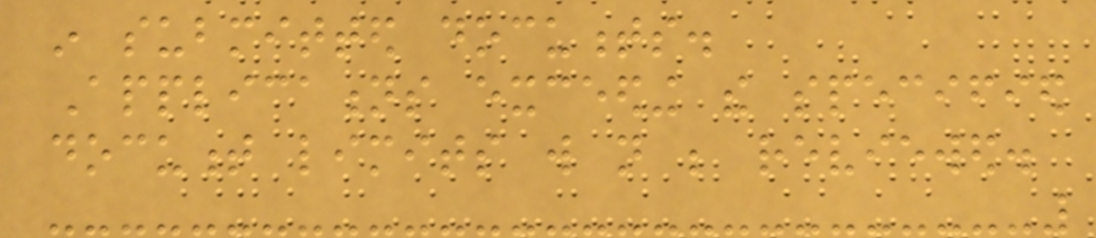in submitted documents.
Applications exceeding the specified
document limits will not be reviewed.
